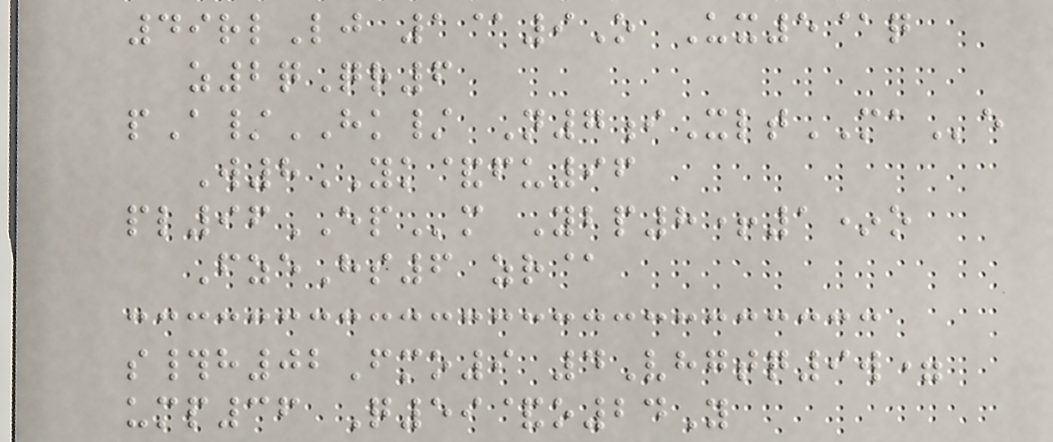49rlLj 1@9O Ux5@q
z2qQr6
pA/HK/ N7iXltMAe
W8YK&fu96
pl96EPm Ybp8+1*o
FzeHs6 zr@
s#h02Fmo9 4Vhgtq9w=
ump36 Q59&o24Y
